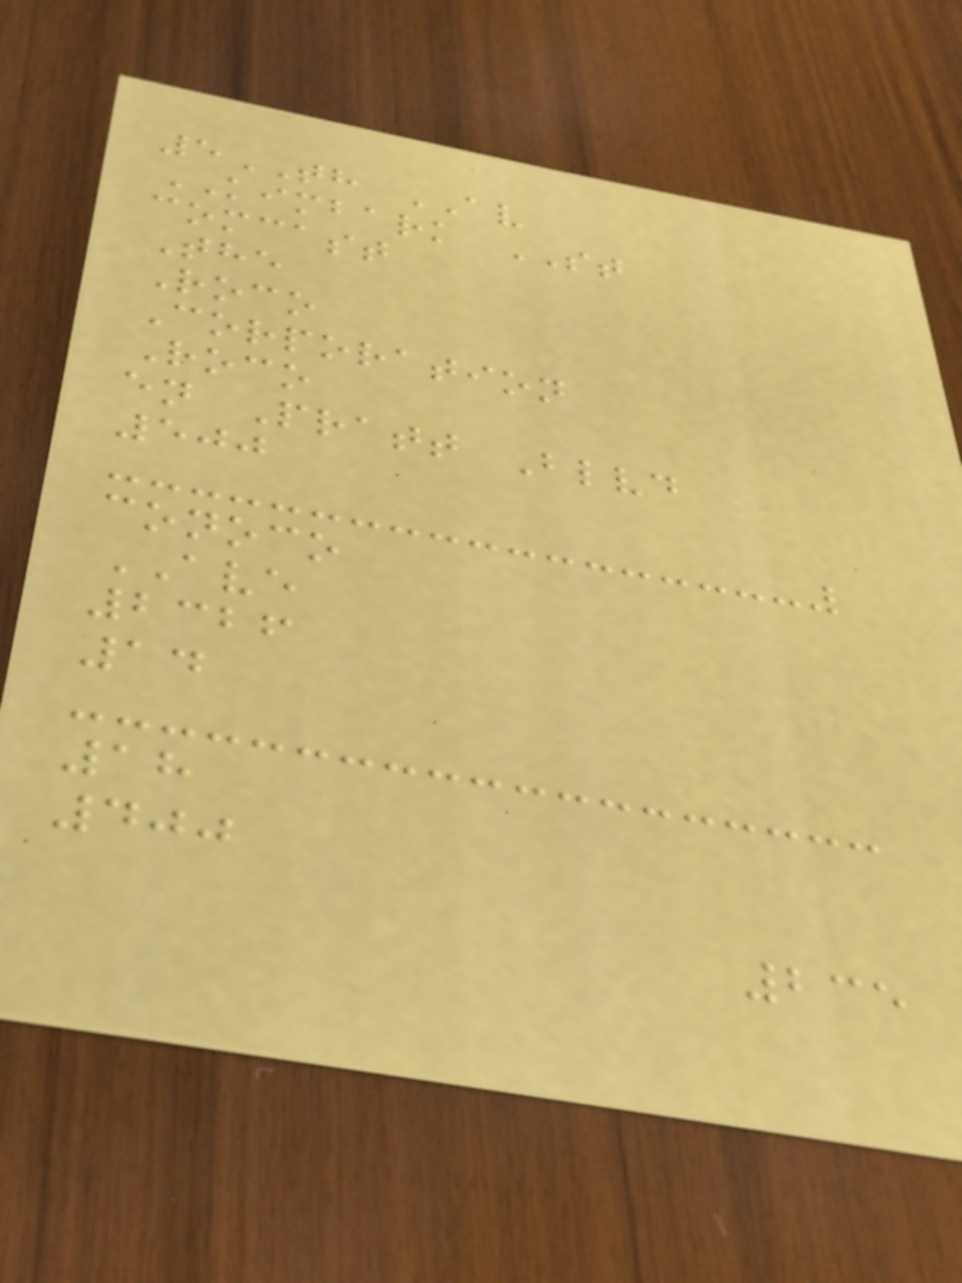5TH AV
KIMBARK ST
comcast
The
Roco
Corporation
Roco
en Pratt Blvd
500
conoco
AVE
2326
14
18
400
235
